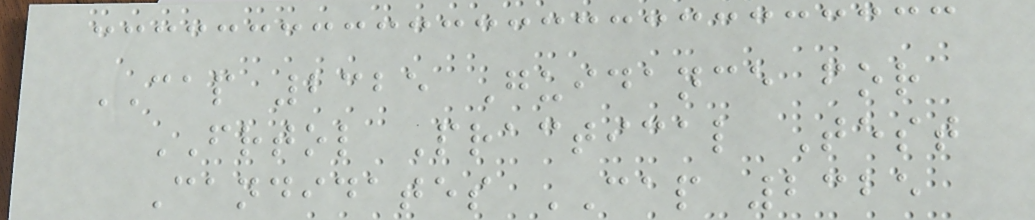CAP 2325 Guidance for
FRTOL Practical Test
Candidates CAP 2325
